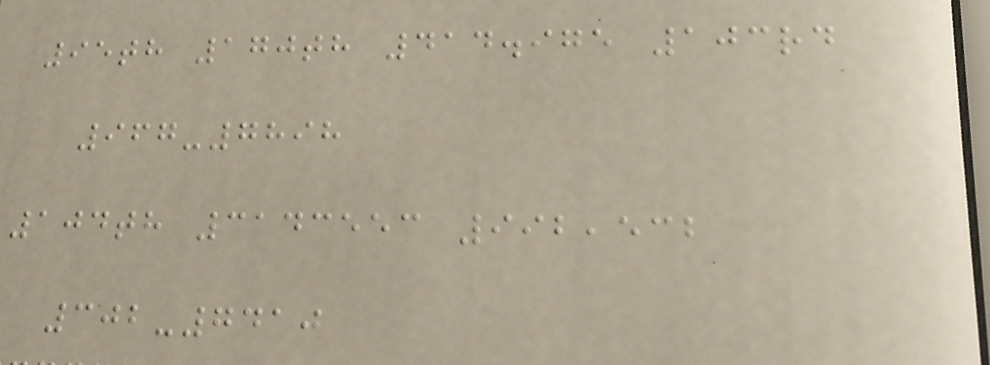95th 170th 414.975 103rd
967-7898
104th 3143553 992,532
302-7410
